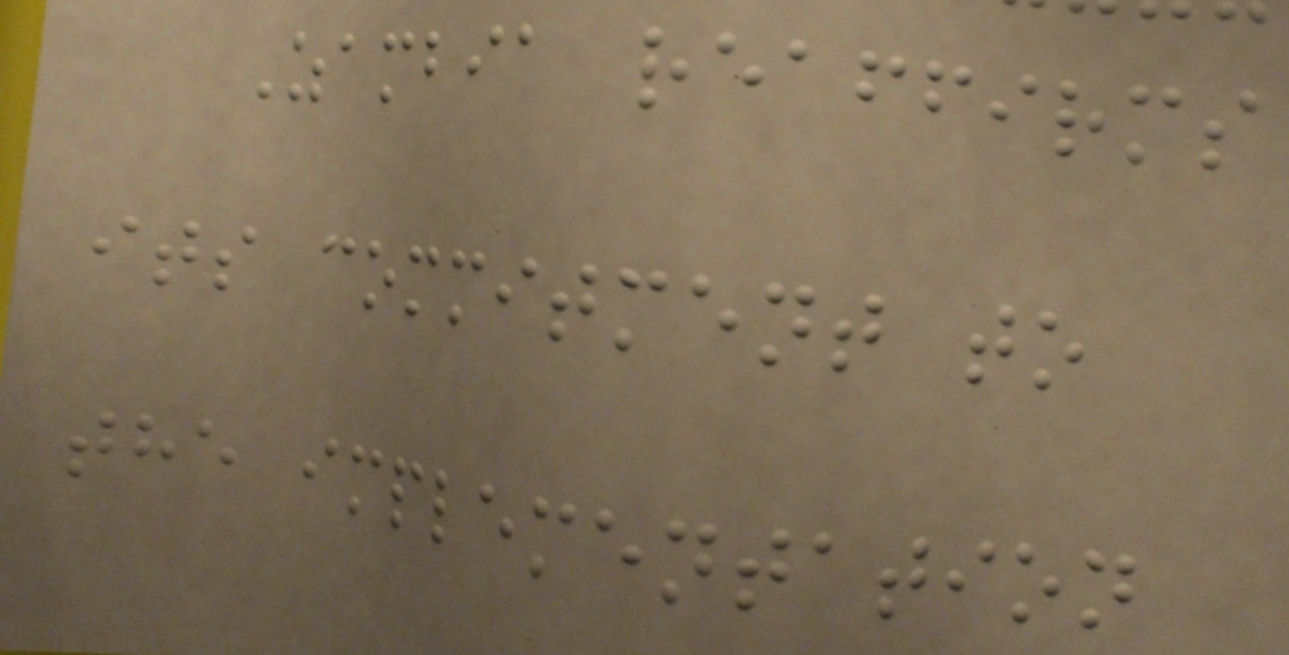Zambia reaffirms
its commitment to
the implementation
